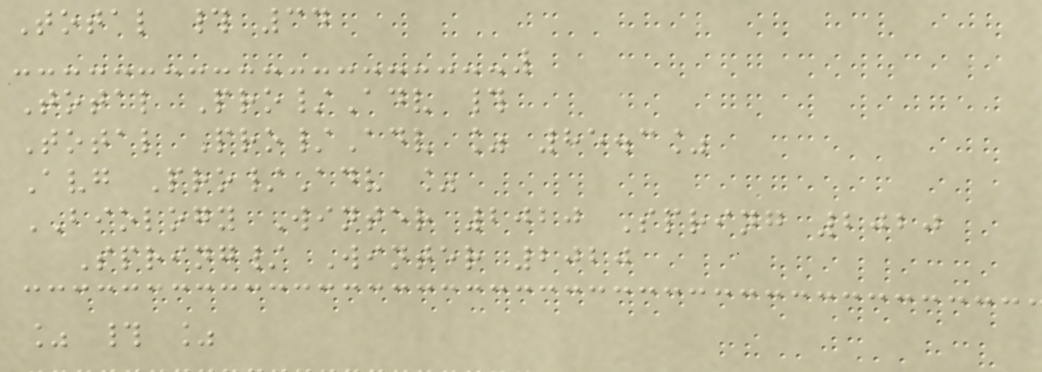Total # 34
Total Pro/Adv #
Total Pro/Adv % 85.3%
Avg Pro/Adv %
BIOLOGY Winter 2020 Spring 2020
Spring/ Winter 2020
% # %
